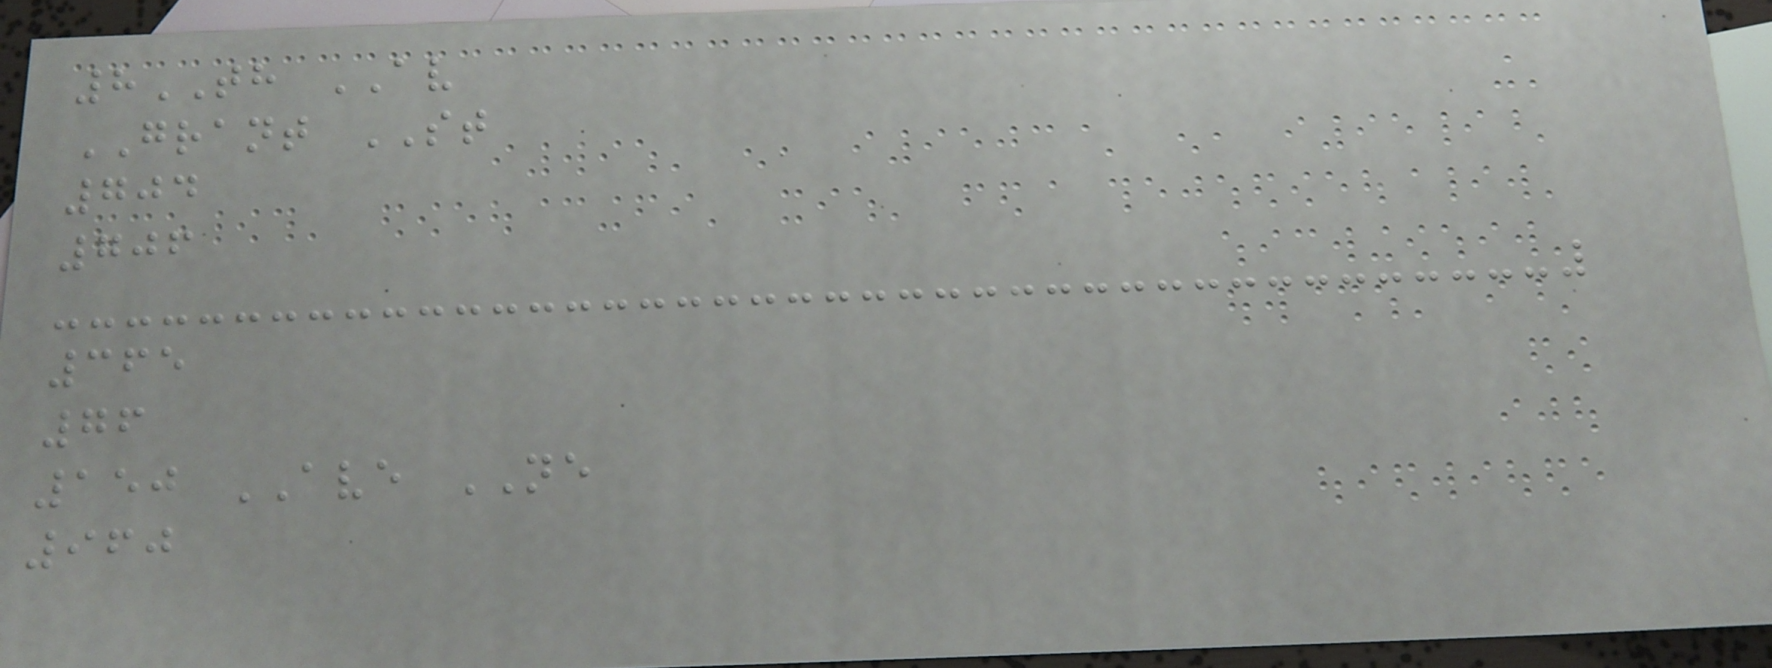8TH AV
GRANT ST
704
706
365
76
150 AVE NE
960
